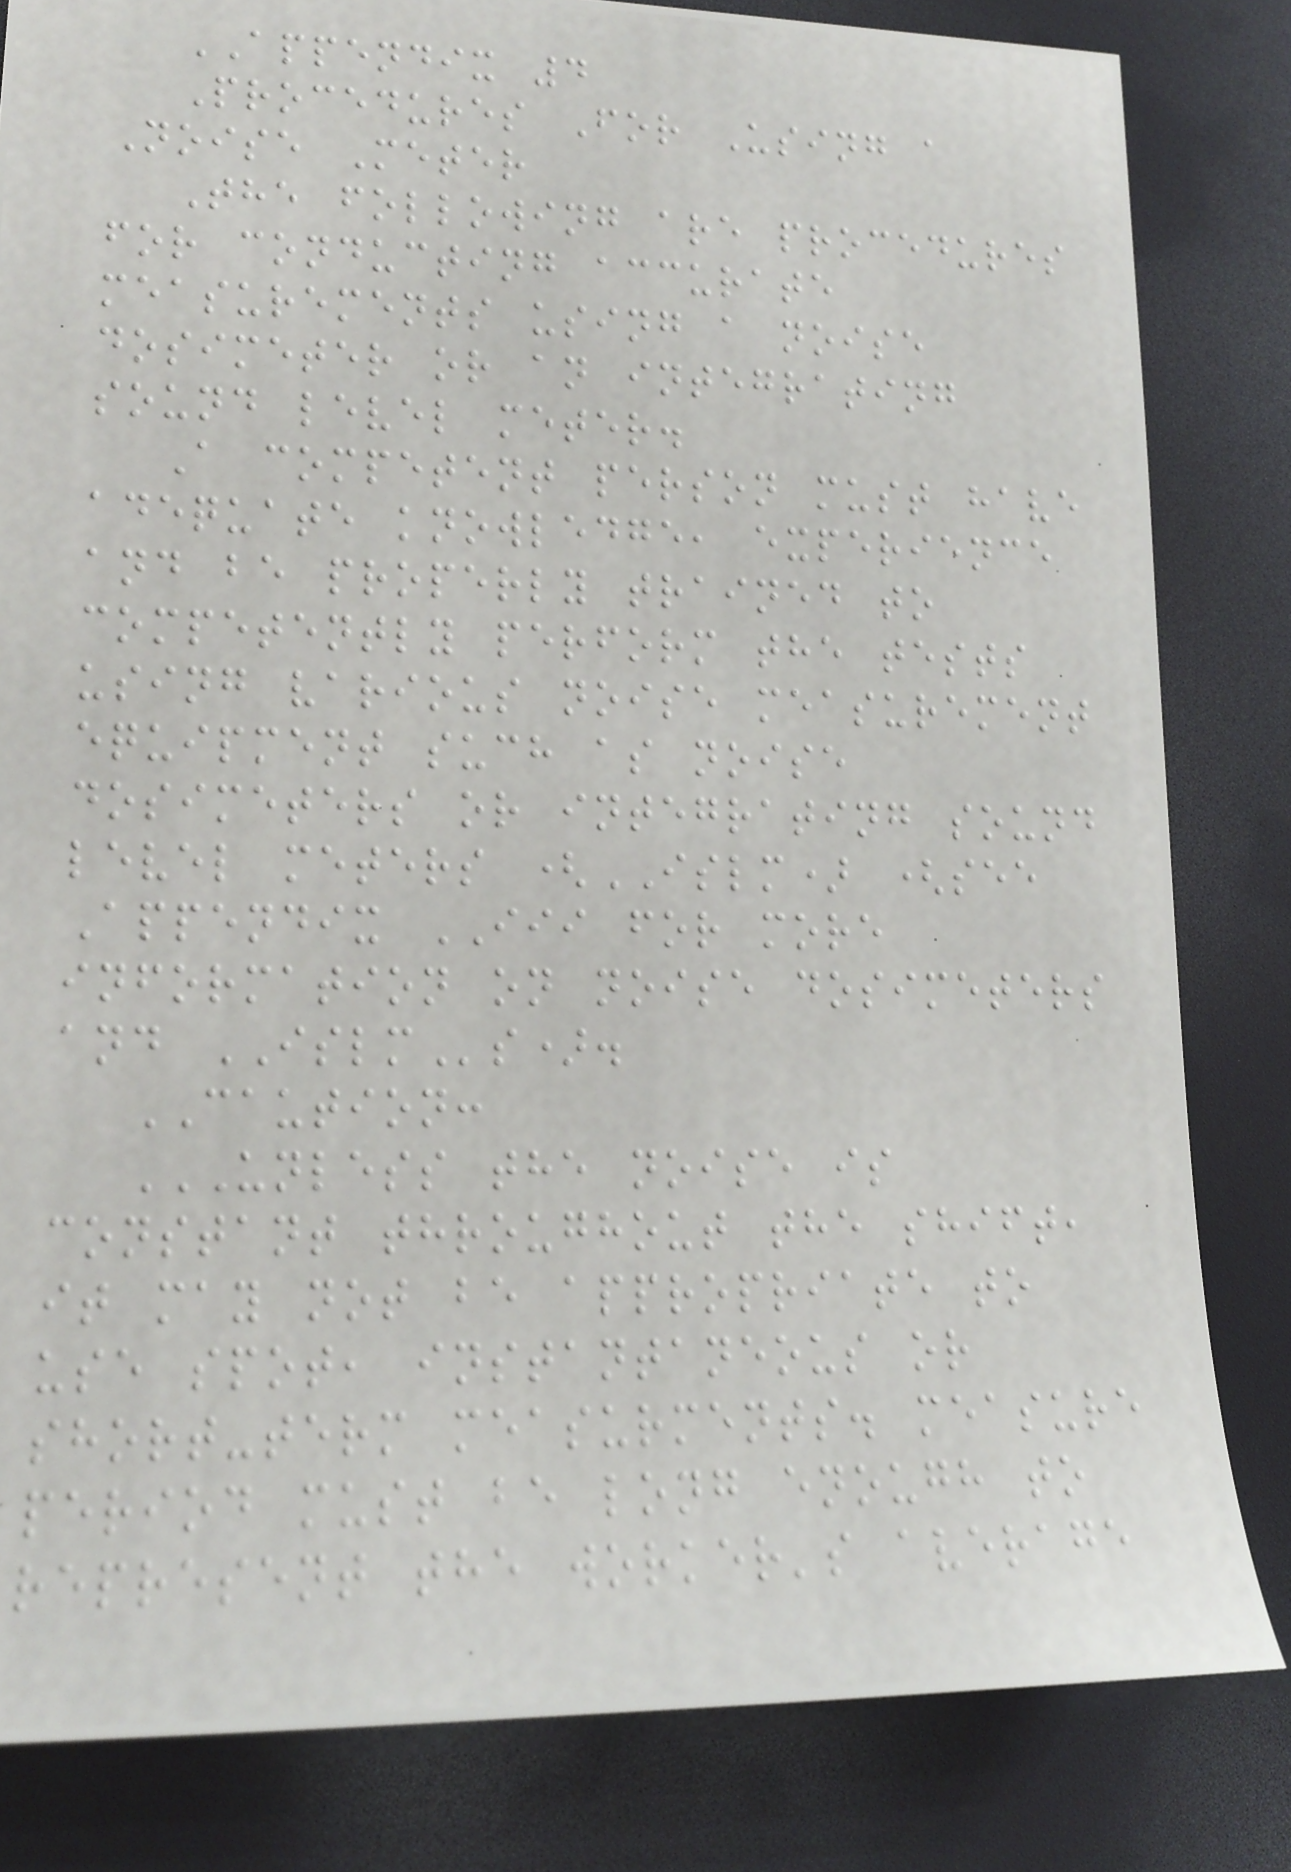APPENDIX 4
Procedures For Using a
Noise Meter
The following are procedures
for conducting accurate
measurements using a noise
dosimeter or an integrating
sound level meter.
A competent person must have
adequate knowledge, experience
and be properly trained to
competently perform the tests
using various noise measurement
equipment such as noise
dosimeters or integrating sound
level meters (ISLM) (see
Appendix III for more
information on noise dosimeters
and ISLMs).
CAUTION:
UNLESS THE NOISE IS
CONSTANT THROUGHOUT THE SHIFT,
IT MAY NOT BE APPROPRIATE TO
USE SPOT, INSTANTANEOUS OR
SHORT-TERM MEASURMENTS. MEASURE
PERIOD MUST BE LONG ENOUGH TO
REPRESENT THE WORKER'S AVERAGE
